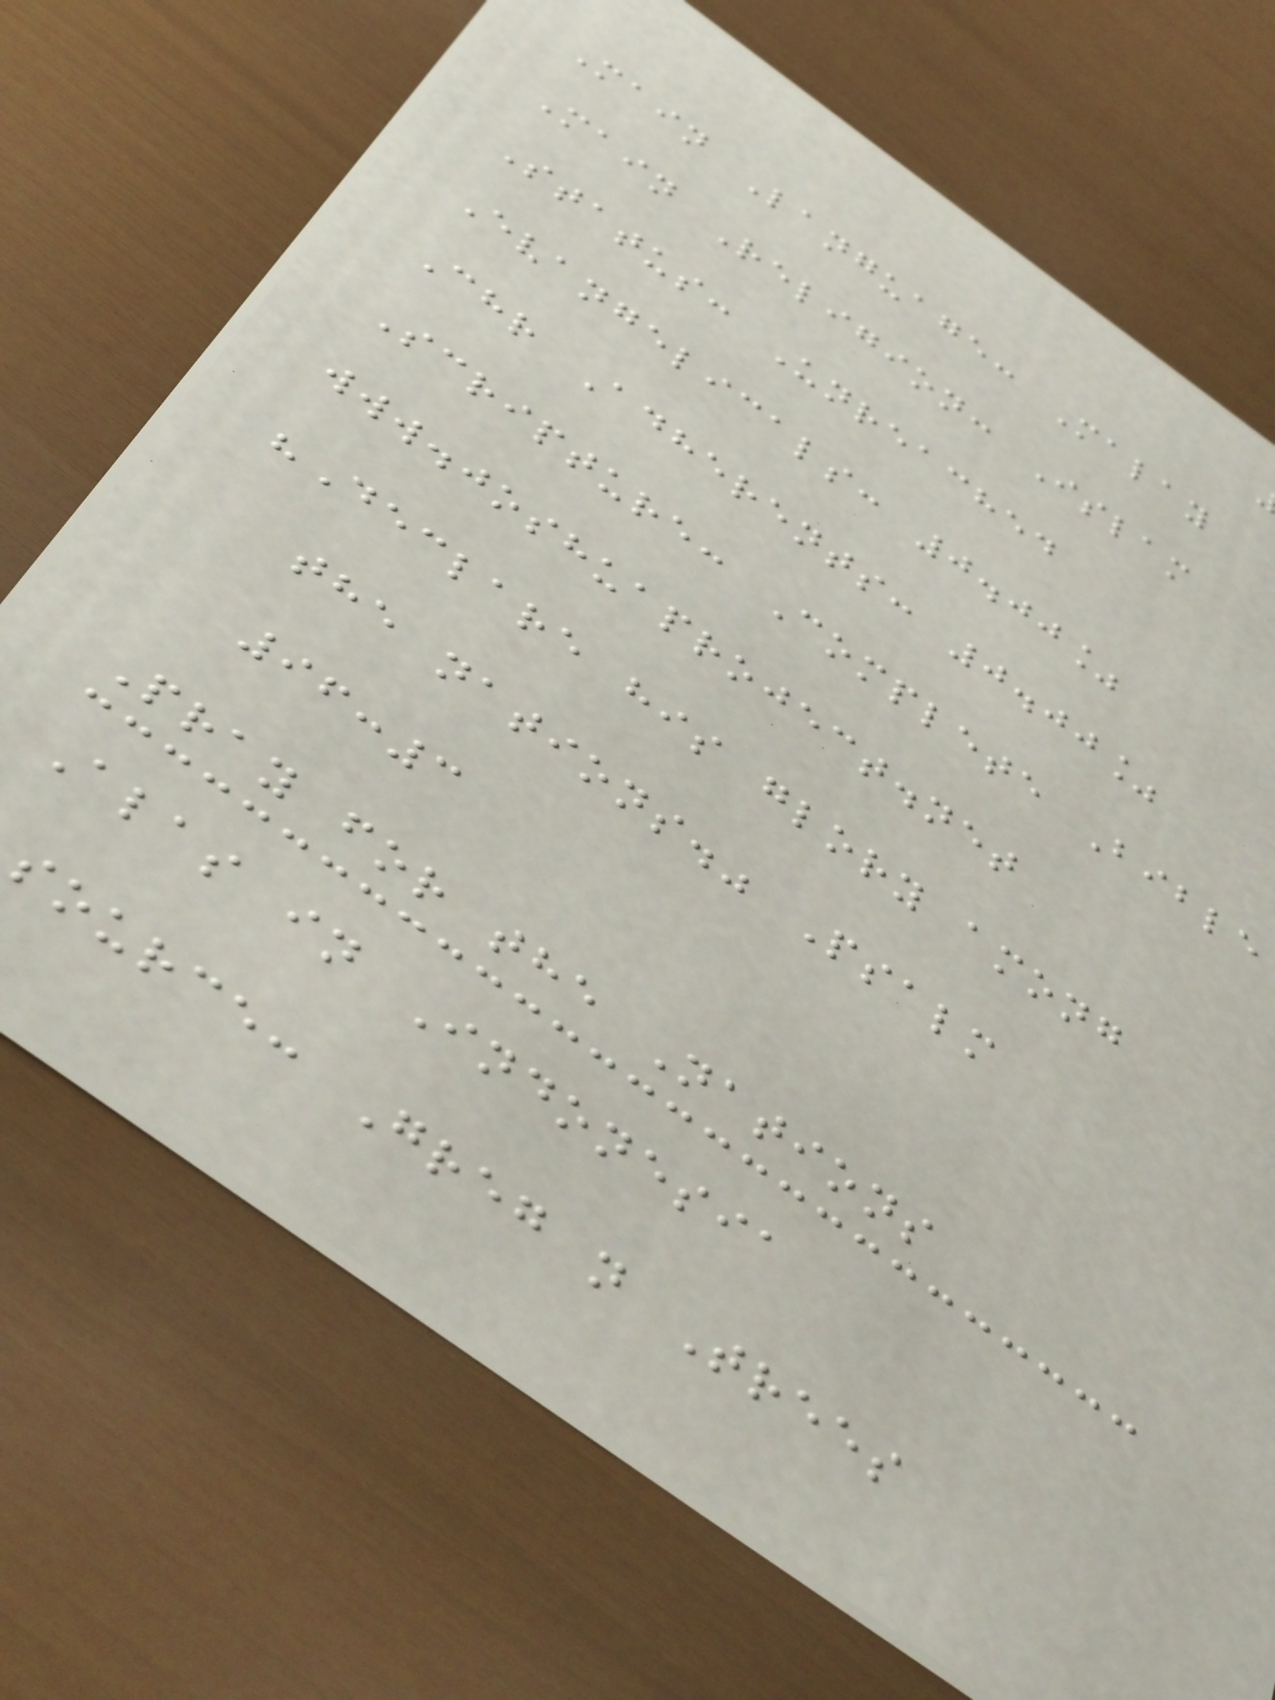Main Language: Malay
Main Religion: Islam
Status: Unreached
Evangelicals: 0.00%
Chr Adherents: 0.00%
Scripture: Complete Bible
www.joshuaproject.net
"Declare his glory among
the nations." Psalm
96:3
Pray for the Nations
Alas in Indonesia
source: Greg n Trees
